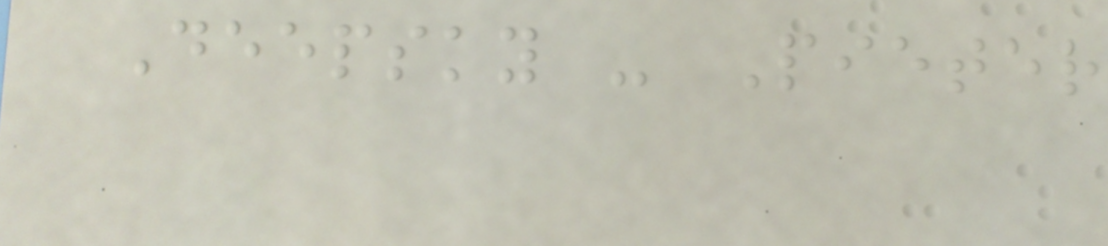Deepsky - Pieter
